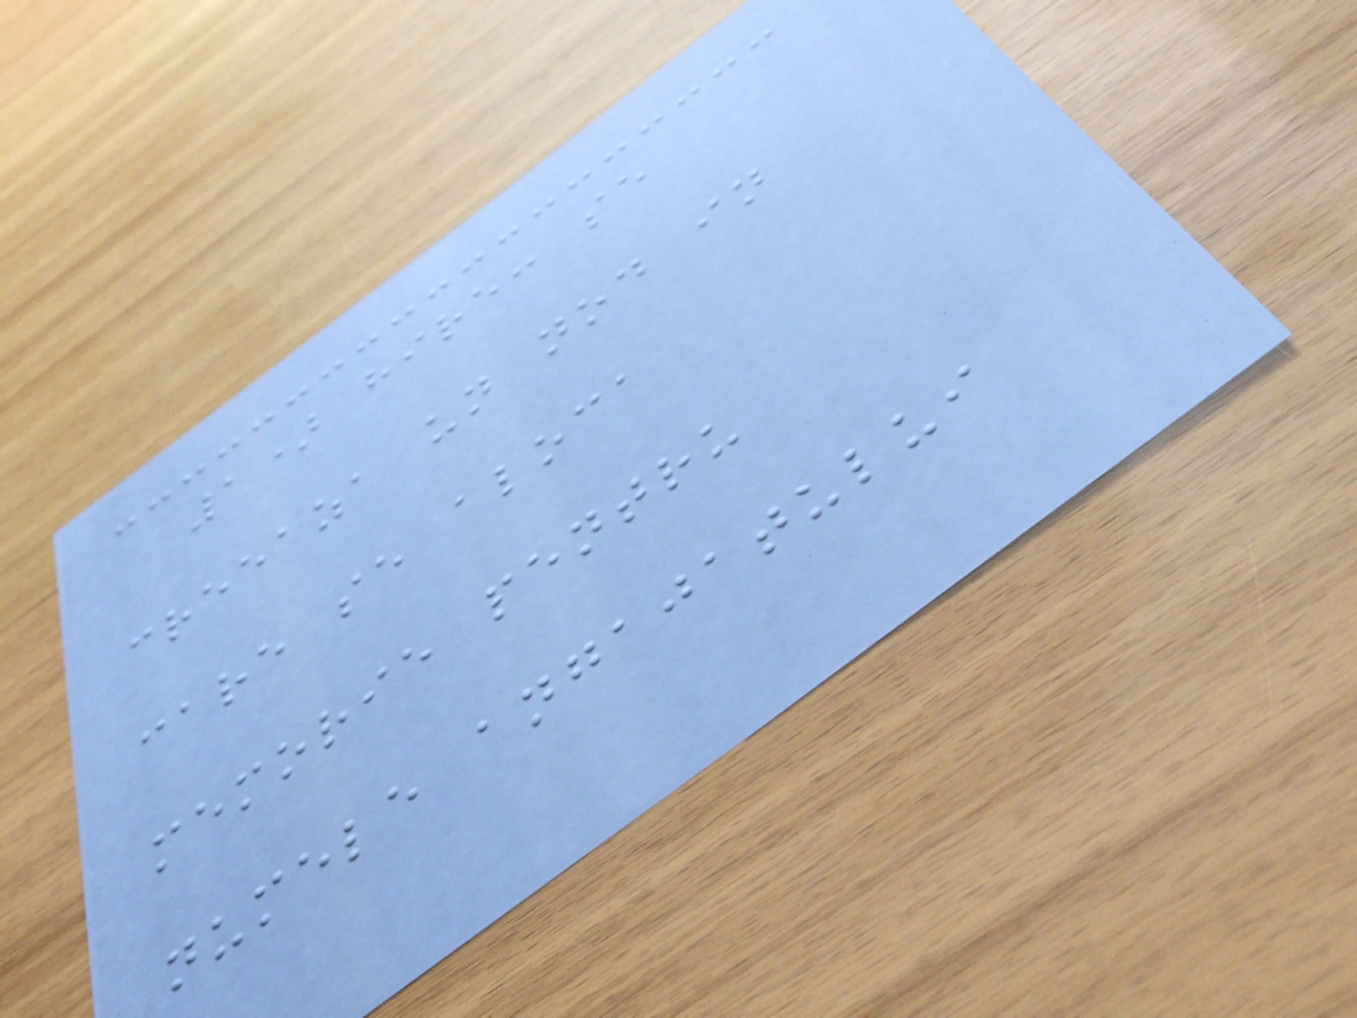1) hire: se
creeaza un nod in
care se aloca
memorie pentru
numele angajatului
